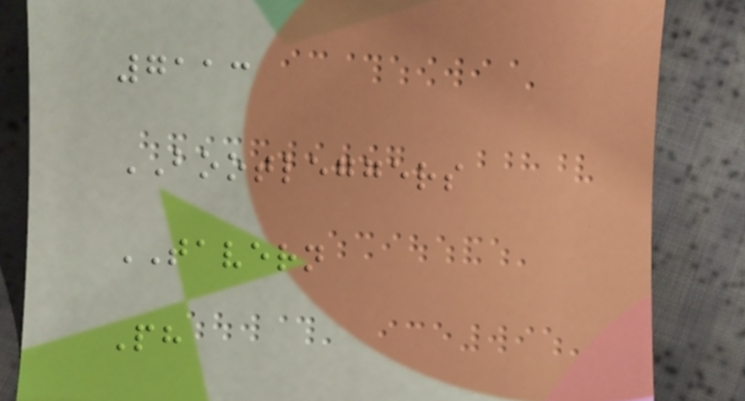7113
BOOTLEGGERS
TAVERN
Ph
